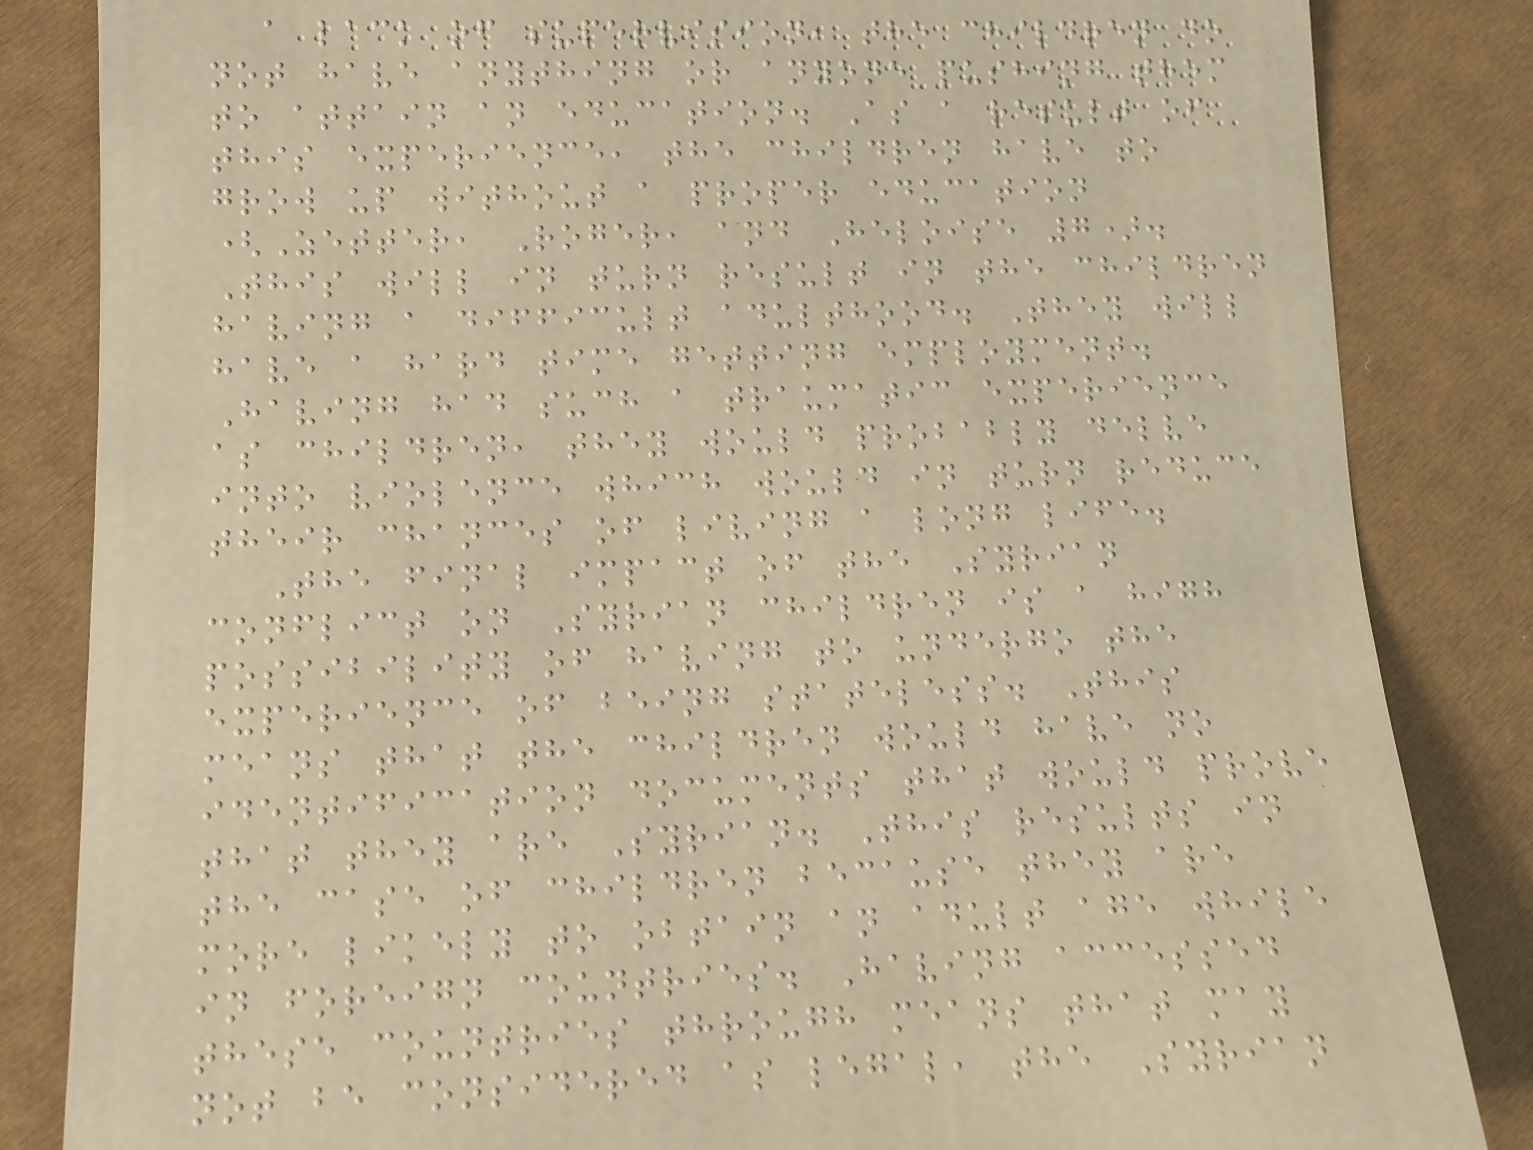a lack of supervision, the children do
not have anything or anyone pushing them
to attain an education. As a result of
this experience, the children have to
grow up without a proper education
(Zetter, Roger, and Heloise 7).
This will in turn result in the children
having a difficult adulthood. They will
have a hard time getting employment.
Having had such a traumatic experience
as children, they would probably delve
into violence which would in turn reduce
their chances of living a long life.
The final impact of the Syrian
conflict on Syrian children is a high
possibility of having to undergo the
experience of being stateless. This
means that the children would have no
identification documents that would prove
that they are Syrian. This results in
the case of children because they are
more likely to obtain an adult age while
in foreign countries. Having accessed
these countries through means that may
not be considered as legal, the Syrian
